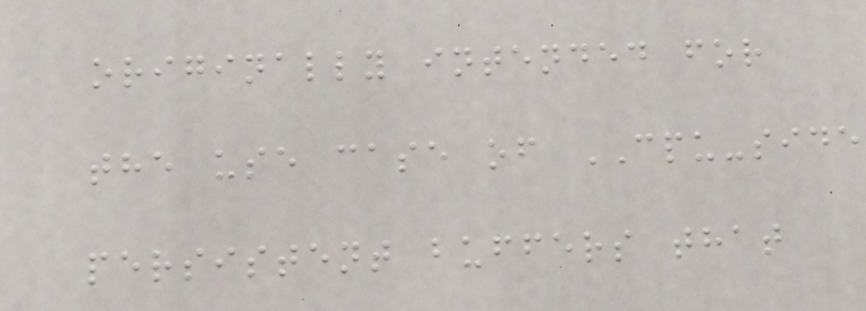originally intended for
the use case of CPU-side
persistent buffers that
